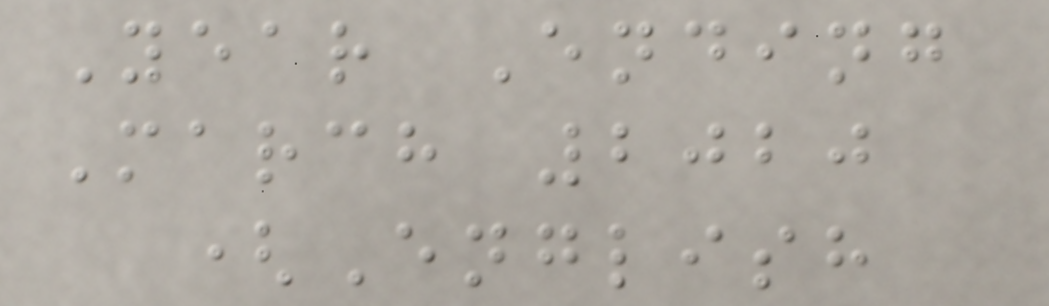Year Ending
March 2020
(English
